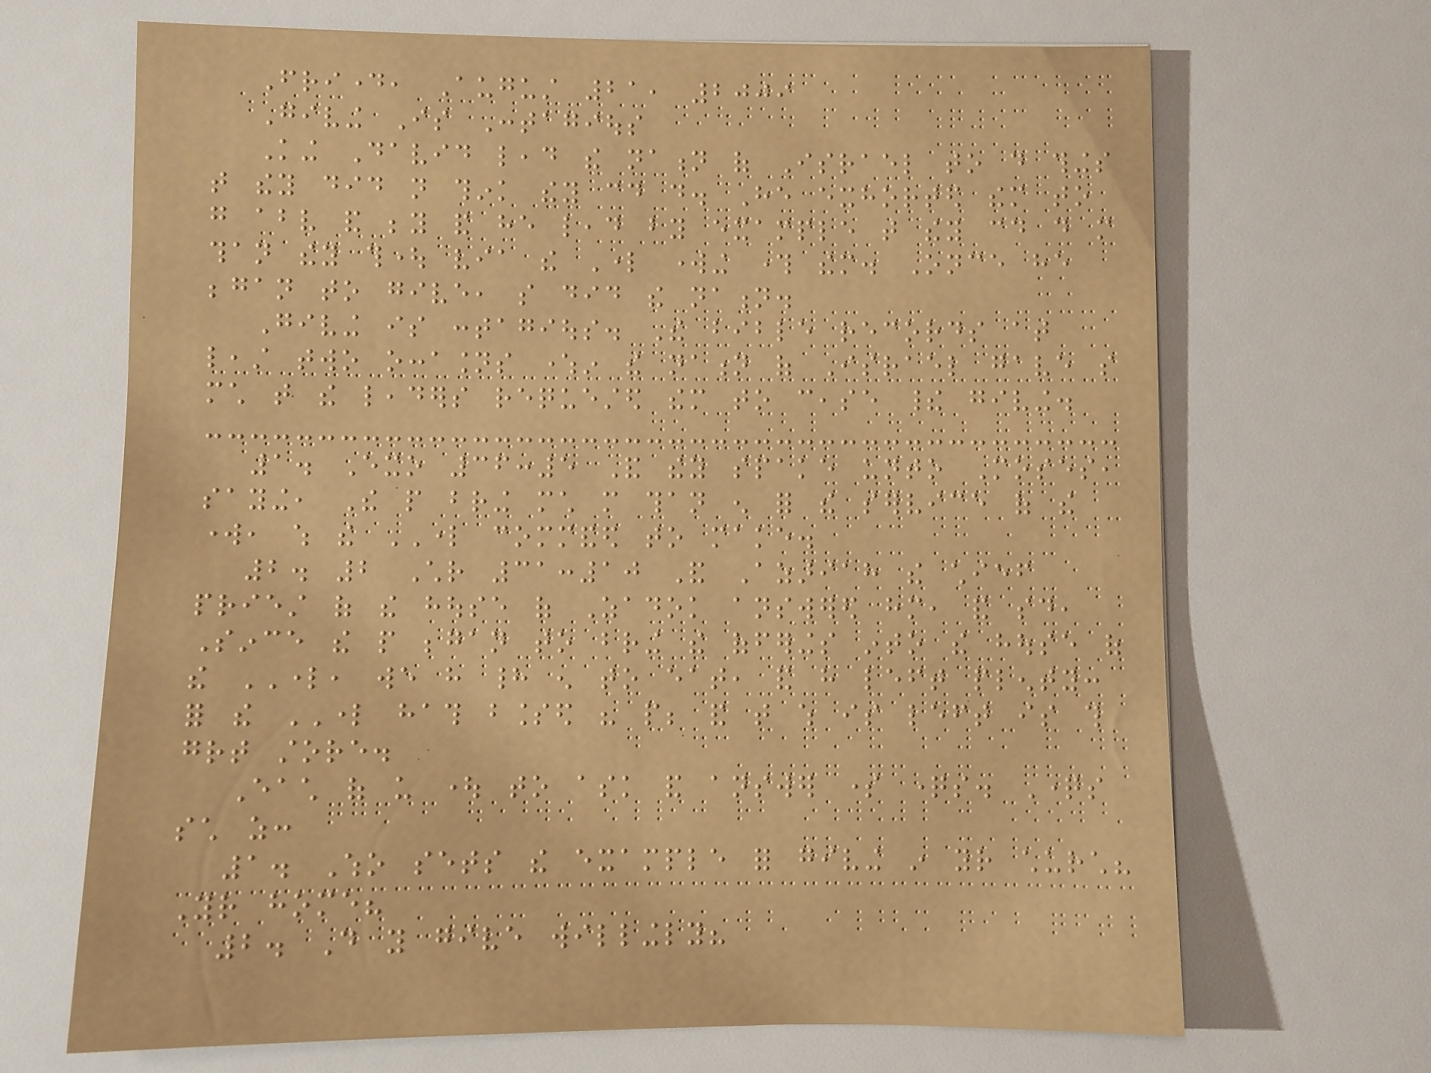Friday, August 21, 2009
Giving Is Contagious
King David lead the nation of Israel to do things
that they did not think they could do. He exhorted them to
go above and beyond and he lead by example that they could do more
than they thought via the Lord working through them. Once he
began to give, so did the nation.
Giving is contagious. The bible records at
least two occasions wherein the nation of Israel gave so
much that the leaders requested them to cease their giving.
1. Exo 36:5 And they spake unto Moses,
saying, The people bring much more than enough for the service of the
work, which the LORD commanded to make.
2. 2 Chr 31:10 And Azariah the chief
priest of the house of Zadok answered him, and said,
Since the people began to bring the offerings into the house of
the LORD, we have had enough to eat, and have left plenty:
for the LORD hath blessed his people; and that which is left is this
great store.
Each of us ought to ask and answer some questions. Questions
such as:
1. Who sets the example for giving in your church?
Your home?
2. Do you give willingly?
